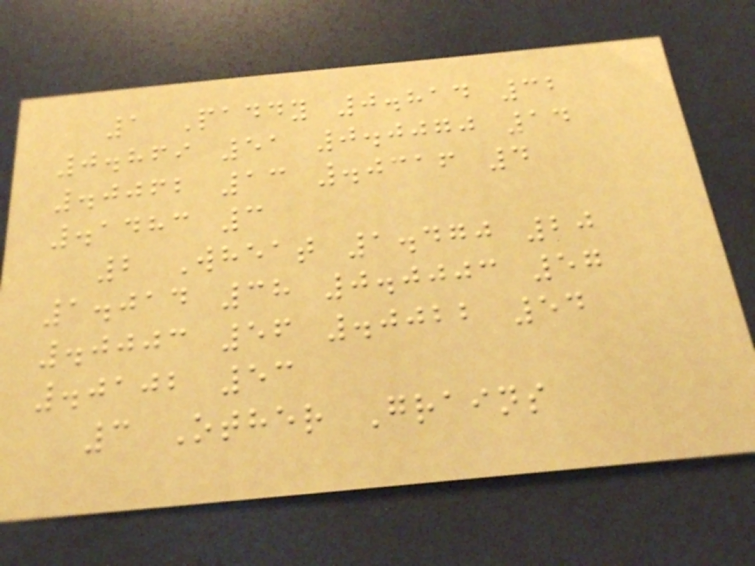1 Paddy 0.814 32
0.869 51 0.0070 14
.0062 13 .0316 4
.1483 3
2 Wheat 1.470 20
1.014 38 0.0003 57
.0003 56 .0022 54
.0102 53
3 Other Grains
